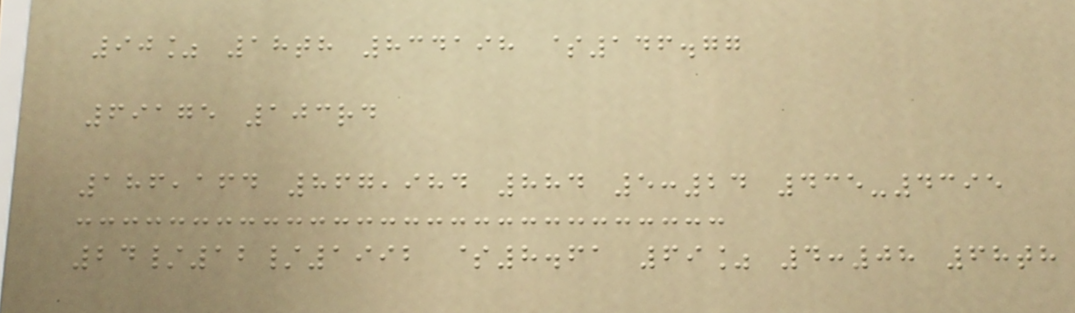90% 18th 834198 $146.77
69175 103rd
186,164 867,984 884 5:24 435-4395
24/12/1992 $8.61 69% 4:08 68th
